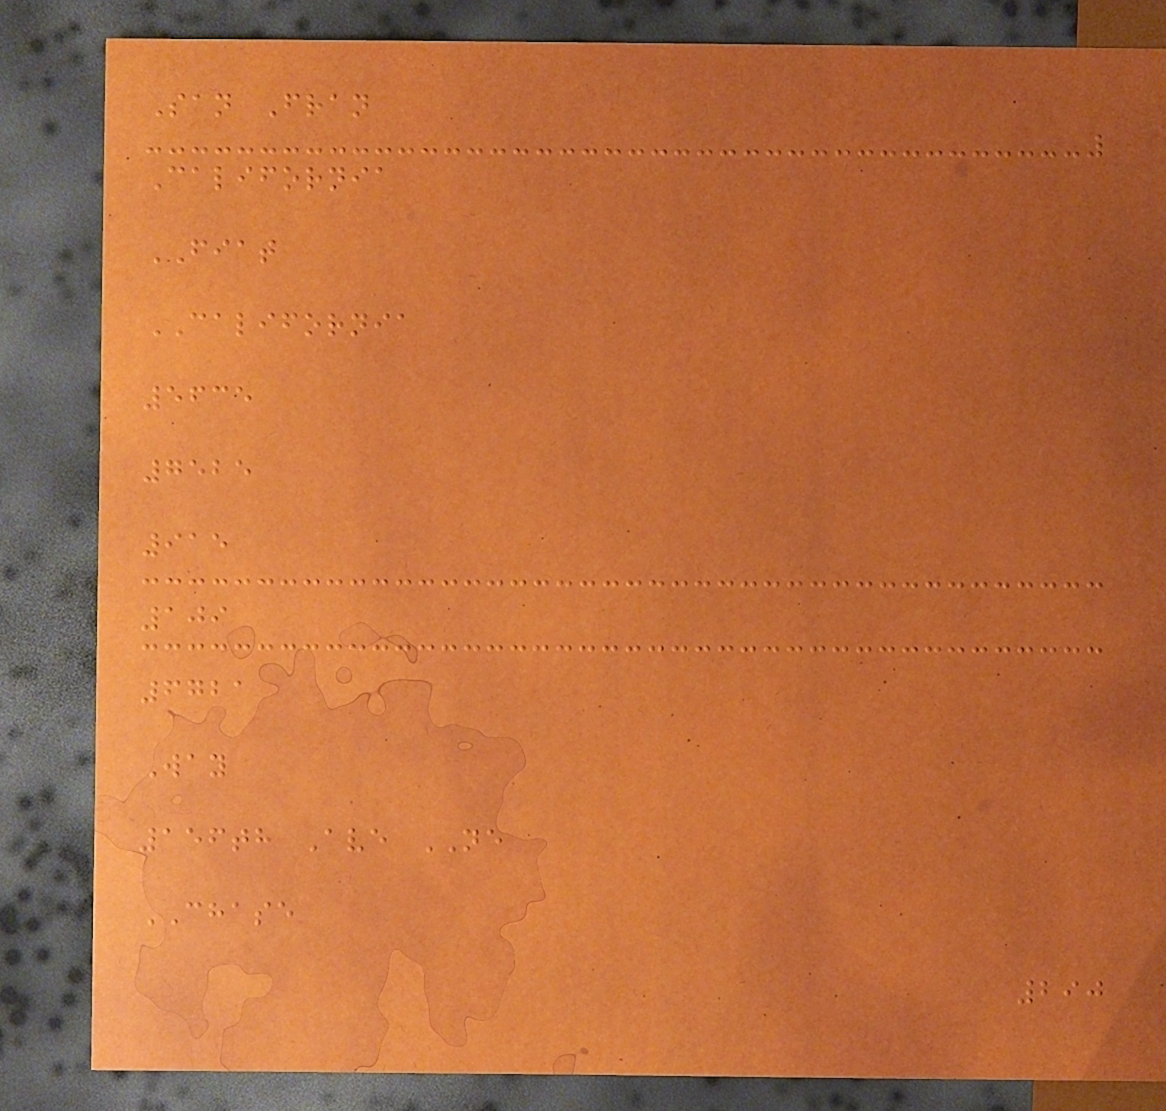San Fran
California
FIAT
CALIFORNIA
5635
7525
915
109
6721
Way
156th Ave NE
CHASE
290
